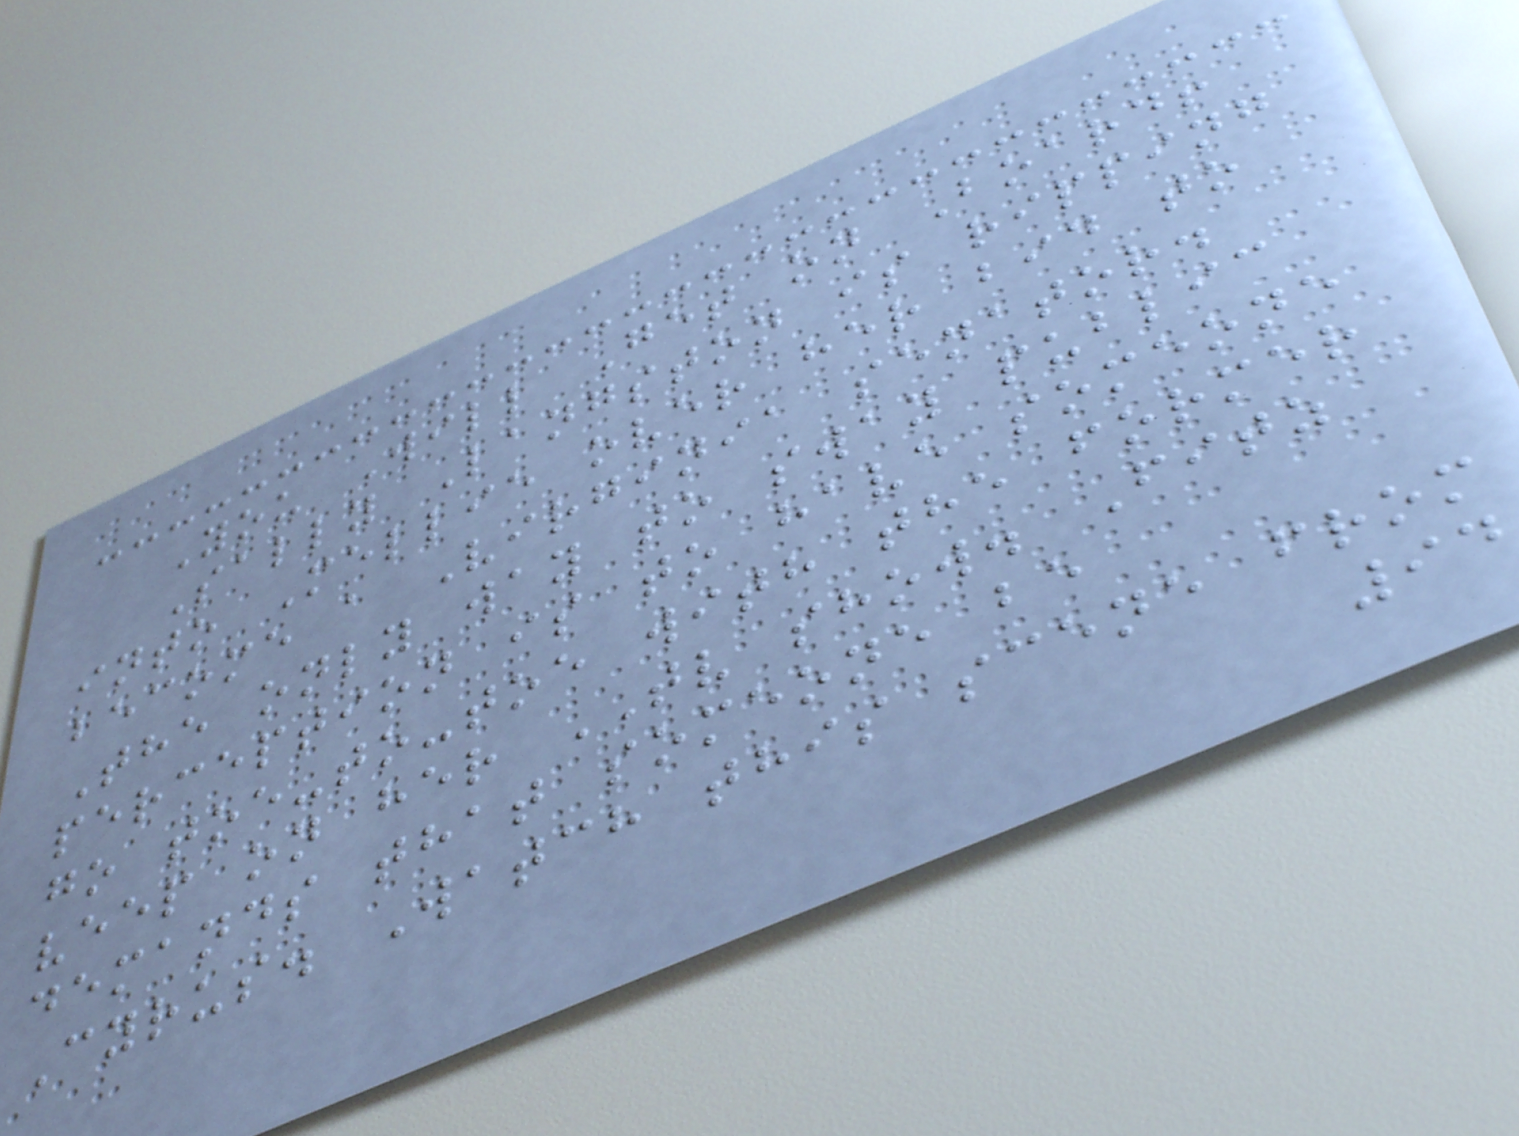You Will Get on Board!
Sally Langston is ripping
into Mellie over her bid to
become a Virginia senator.
The only way to sway public
perception is to have someone
go toe-to-toe with the former
veep on her TV show. Fitz
demands that someone be
Cyrus. Watch this scene from
94
